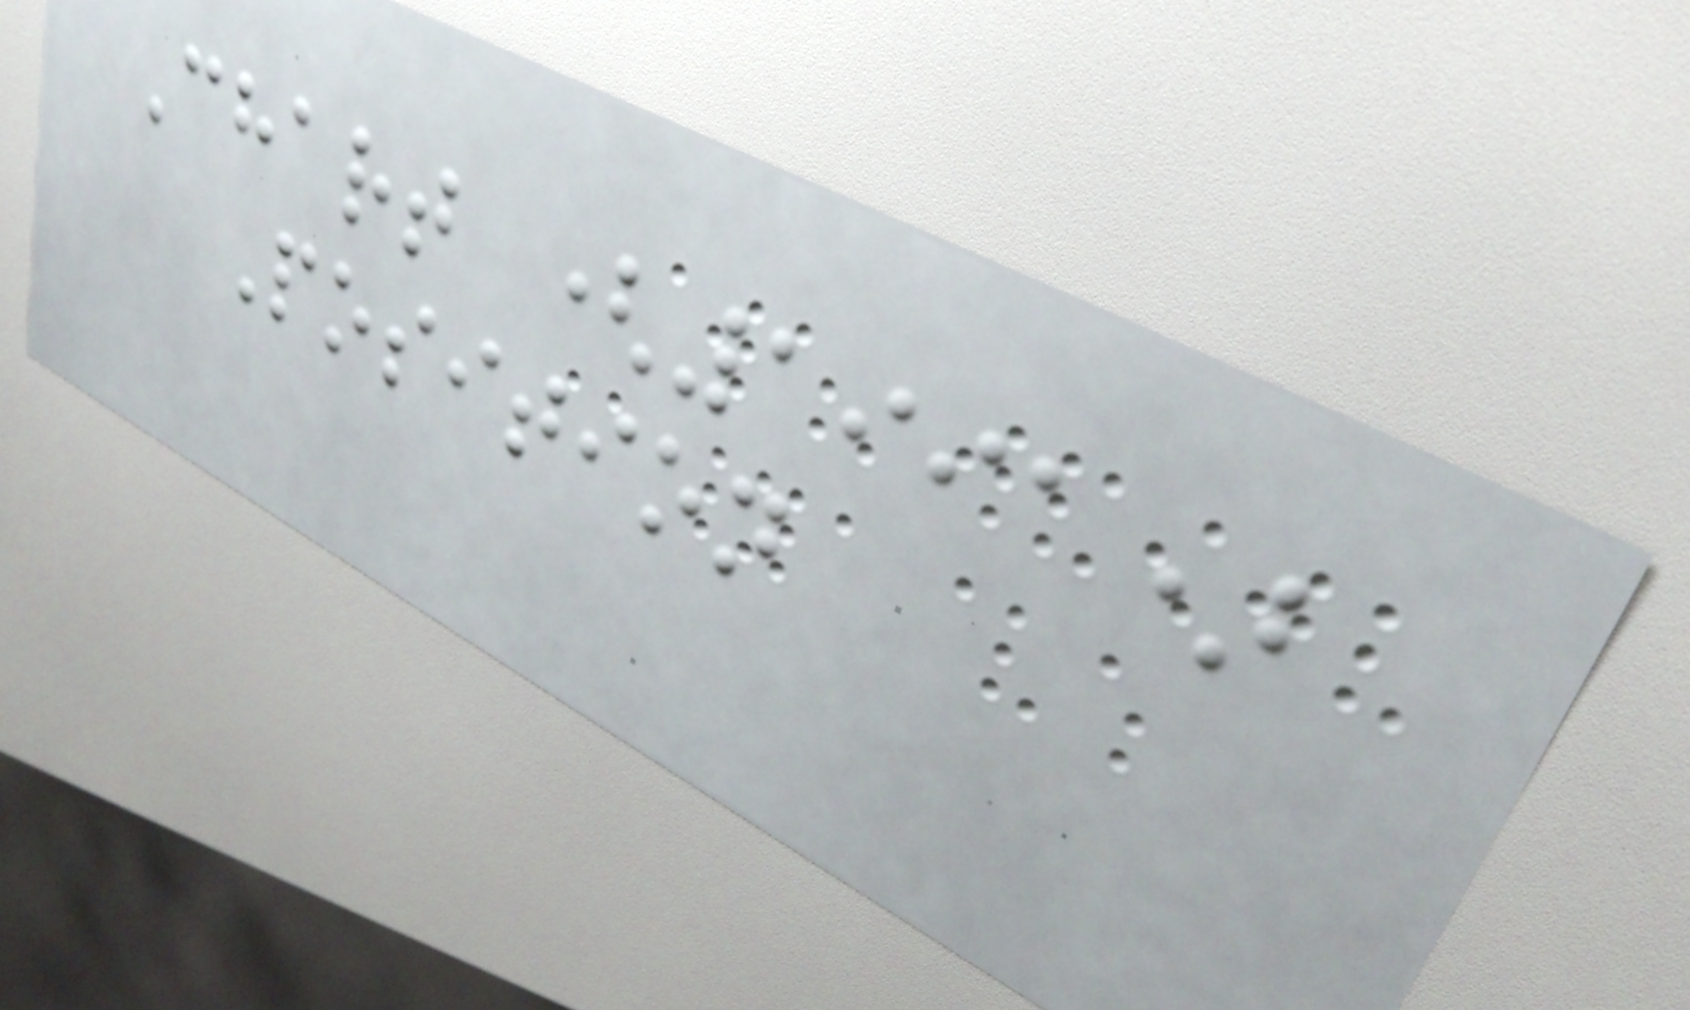Chart (1991)
Position
